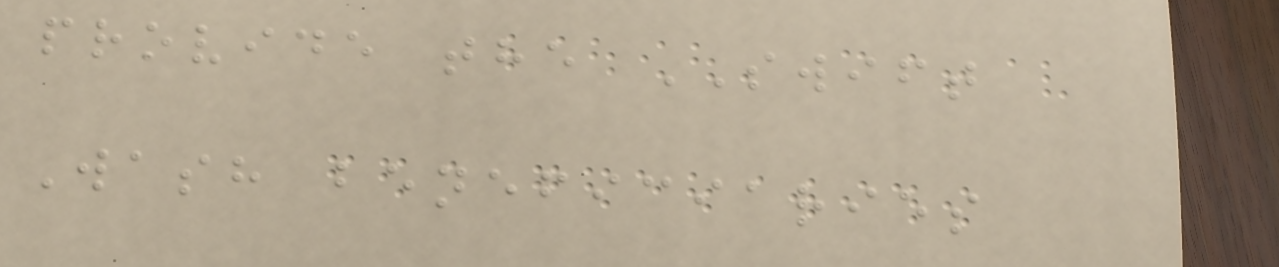provide the SWIFT
Wash beneficiaries
